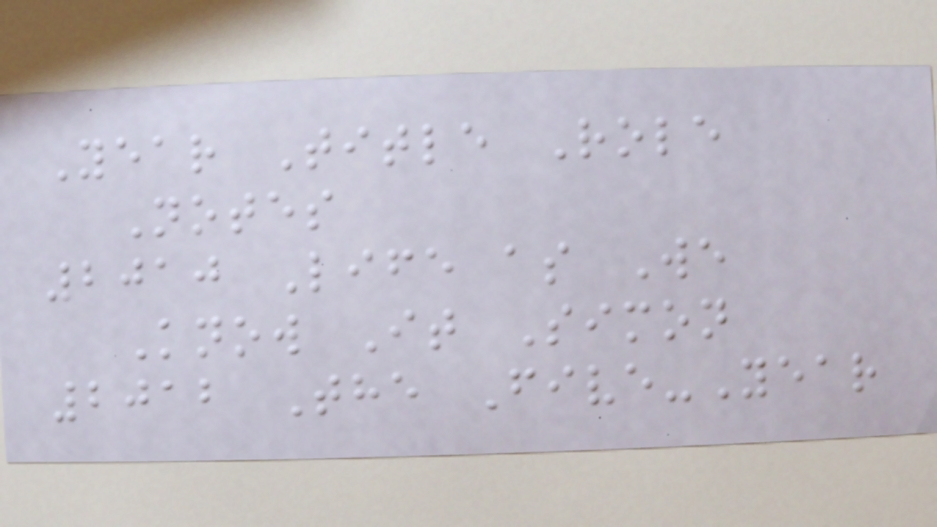Year Title Role
Notes
2010 Life as We
Know It Simon
2012 The Five-Year
